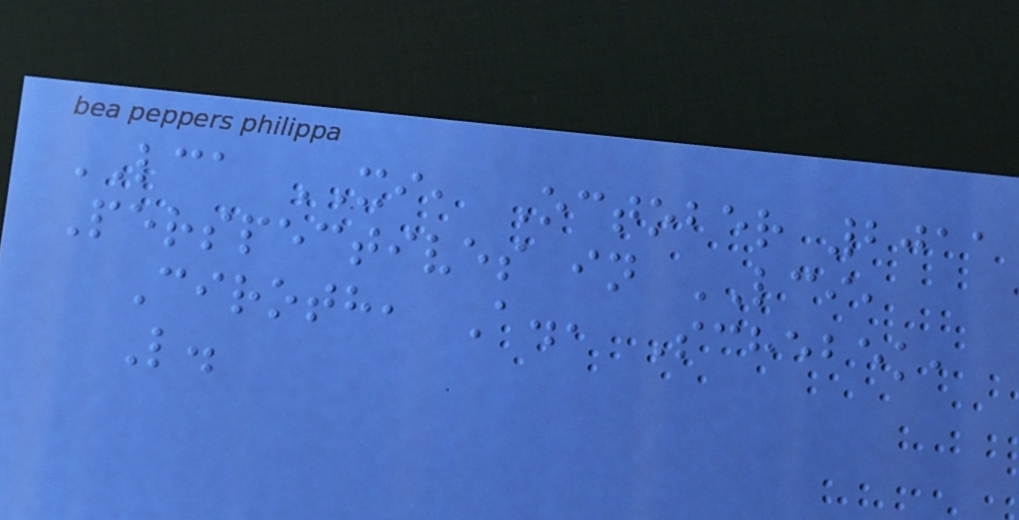LCA XI, October 2011
Perspectives in LCI,
Ciroth, A., Schebek,
L.
